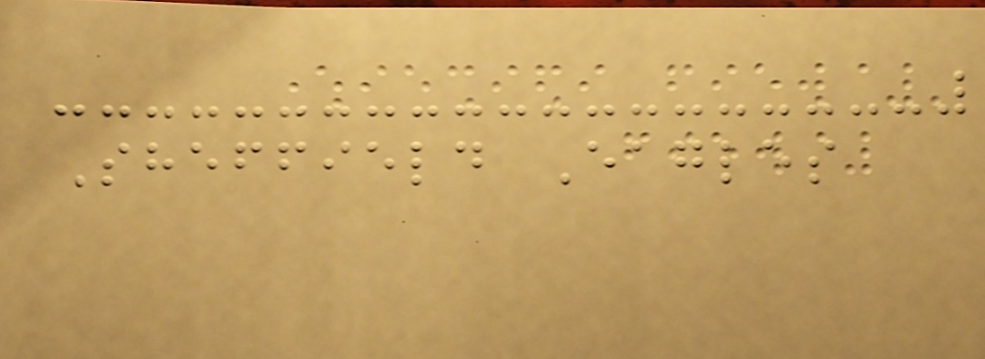Sheffield Eagles
